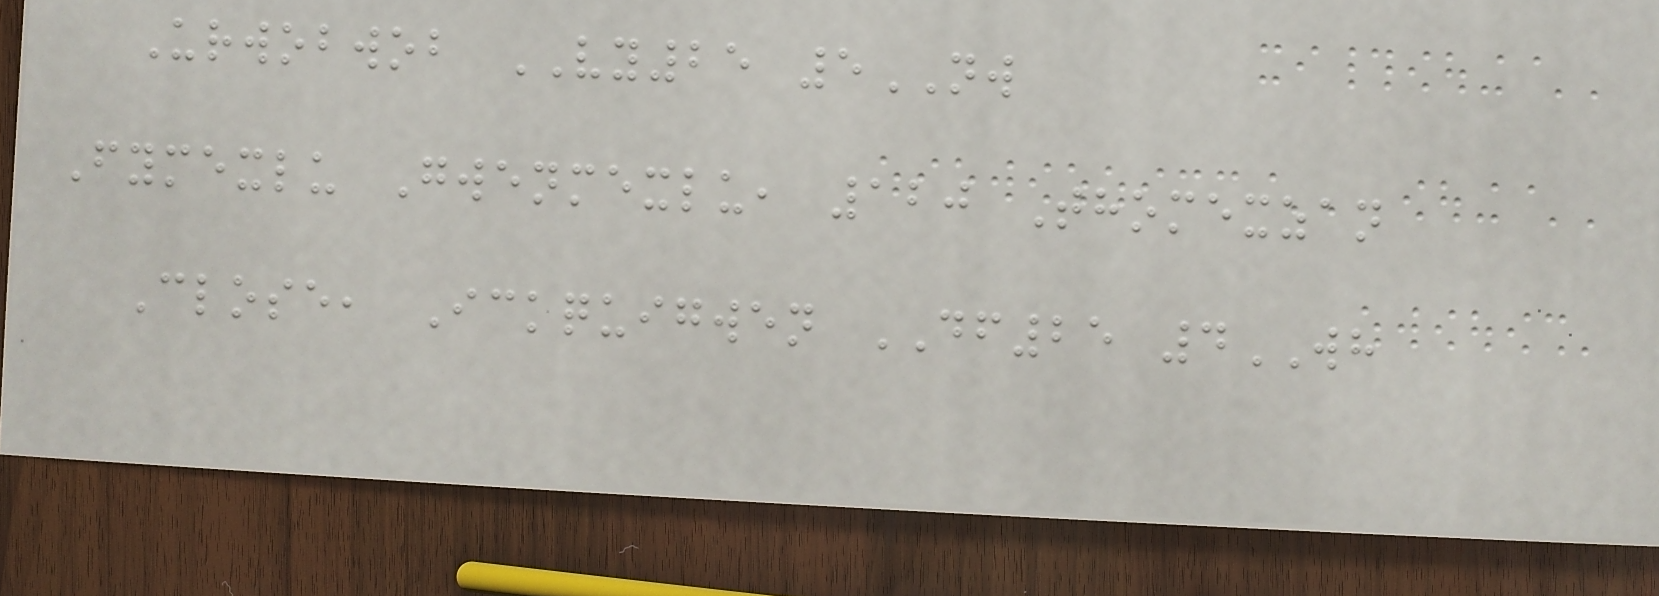Urwobwob VY25 5NW
Fymexlu Gwenmexlu, 120 Thomexzan
Close, Ickquigwen DF25 4WH
